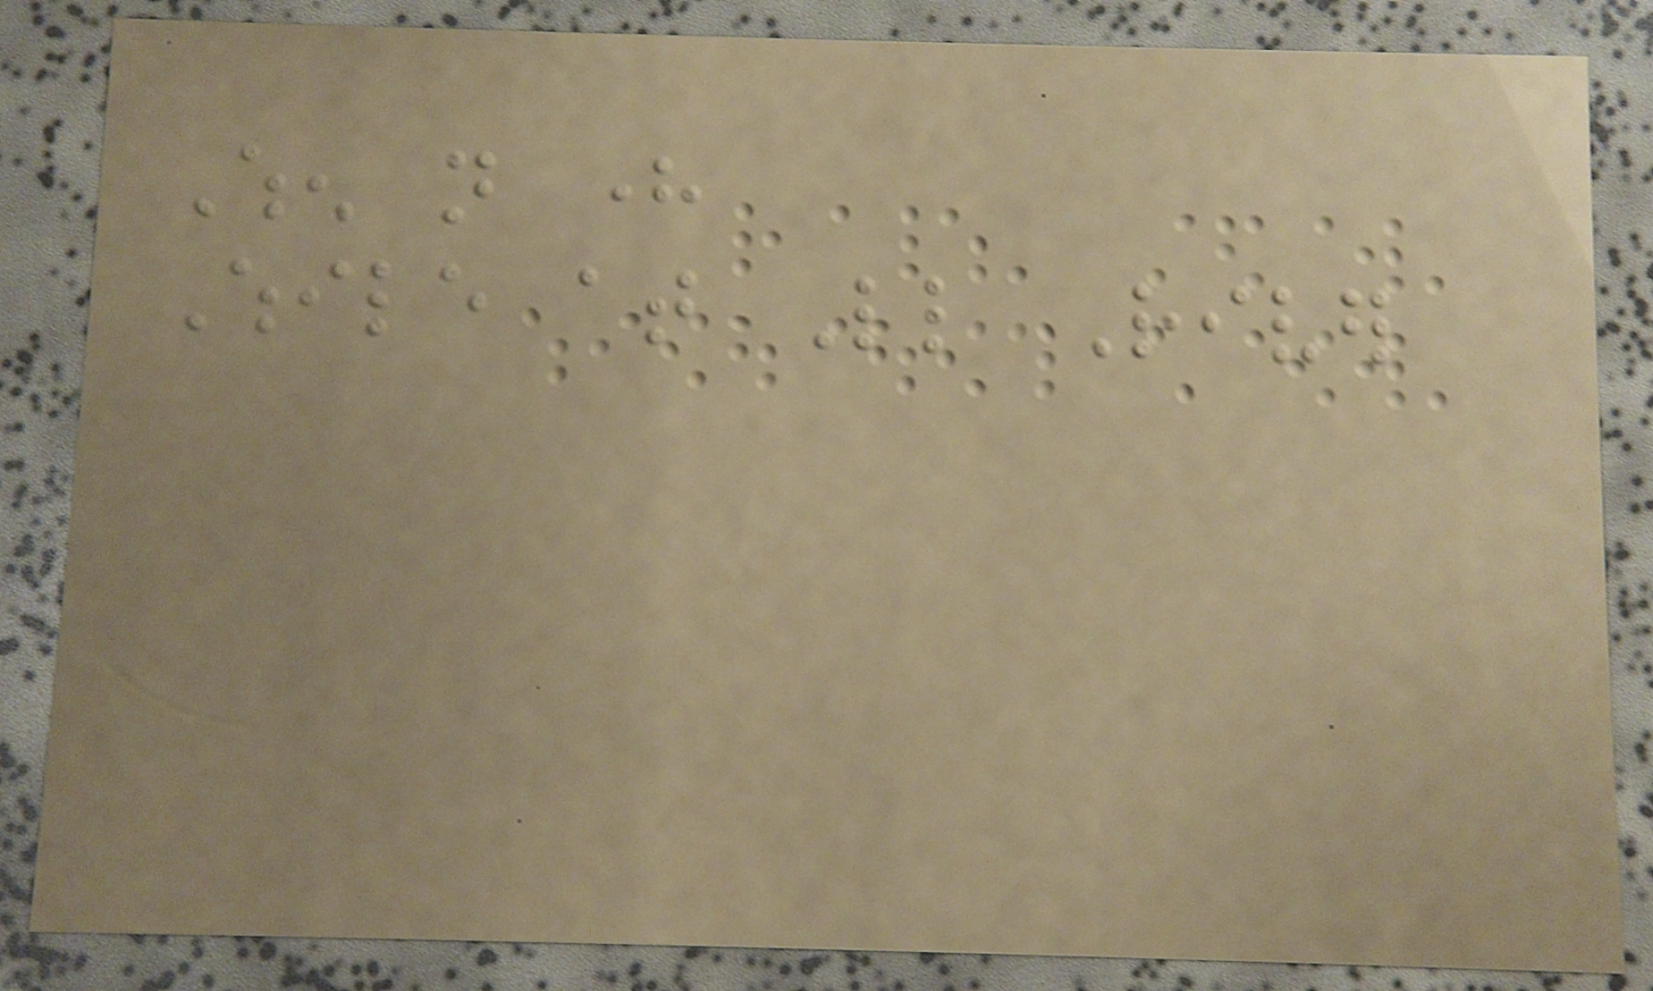When not here
While at Little River
